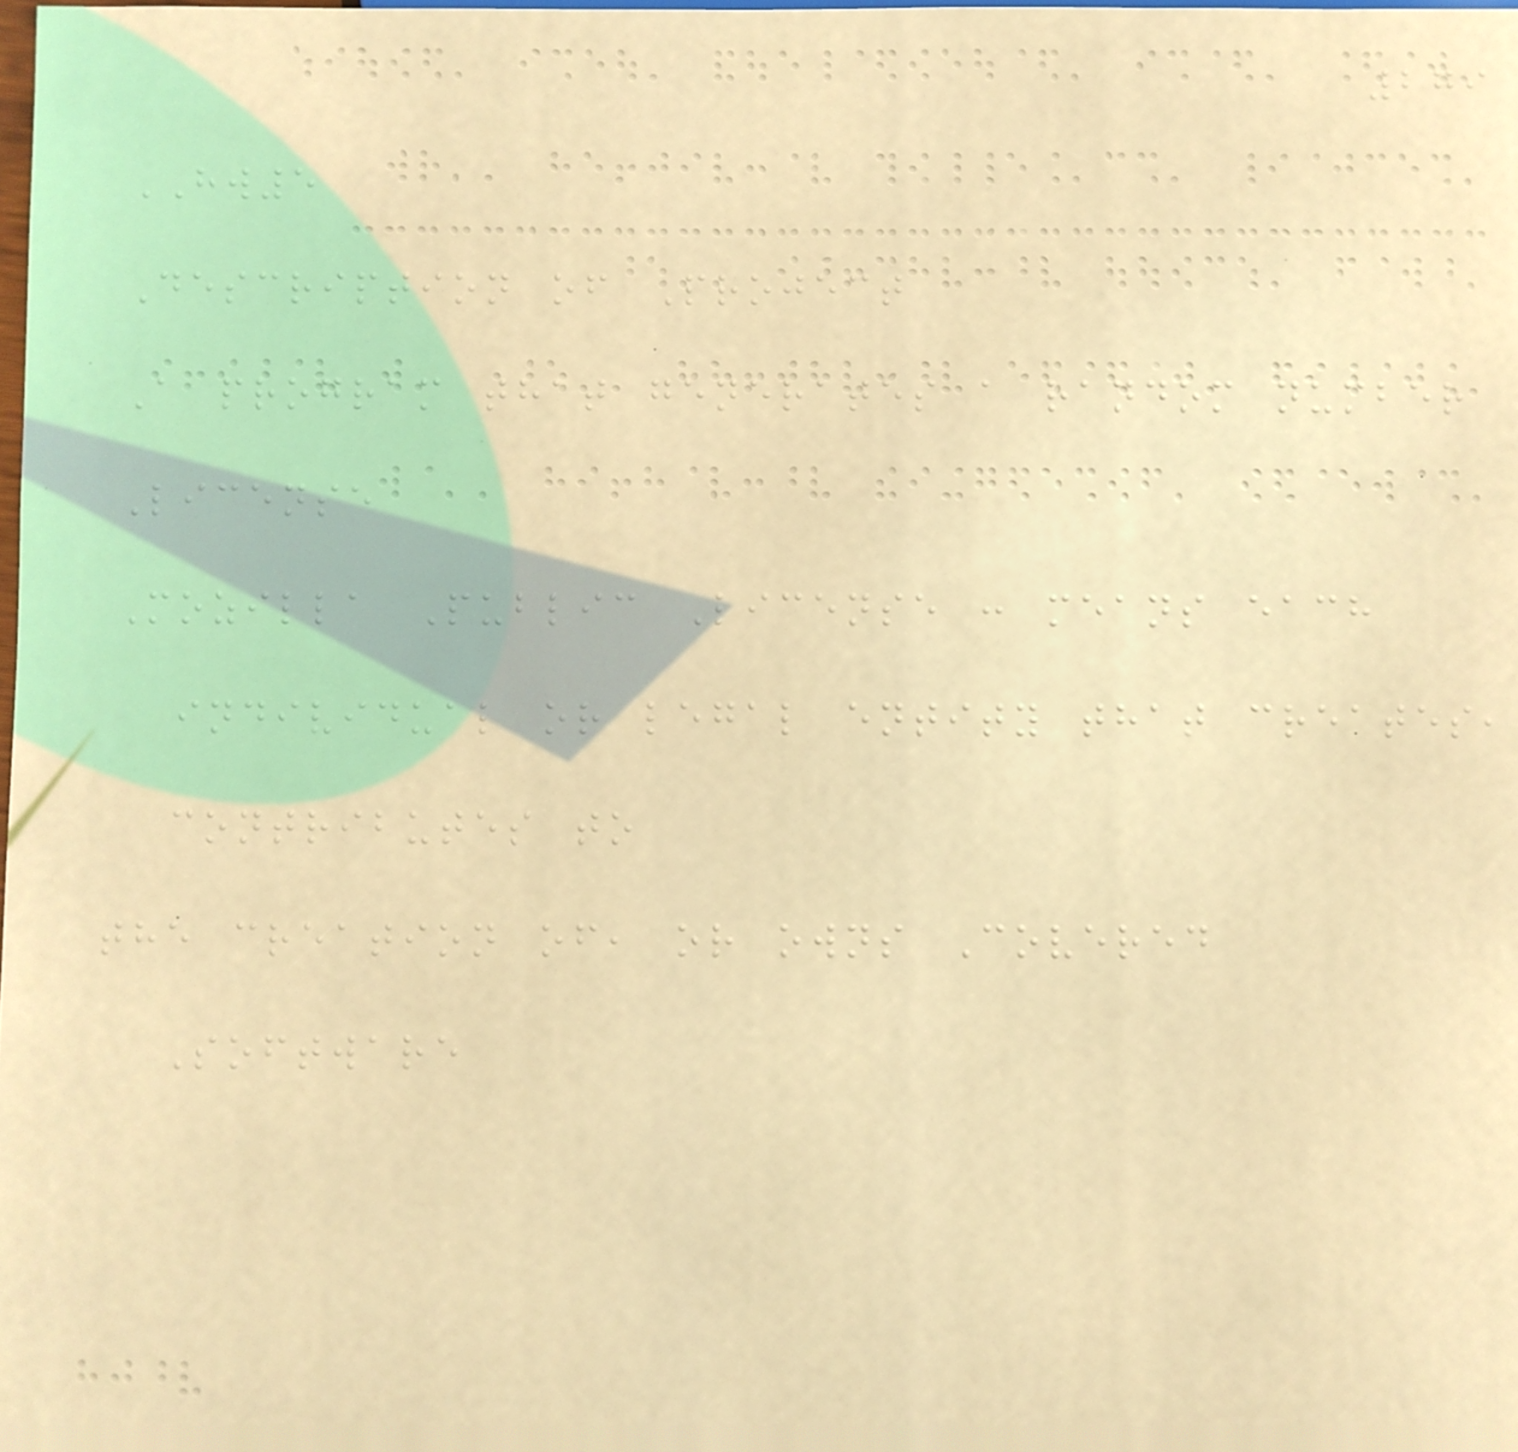279
HW5
Description of Project
A program that generates a random number
License
Mozilla Public License : means each
individual or legal entity that creates,
contributes to
the creation of, or owns Covered
Software
